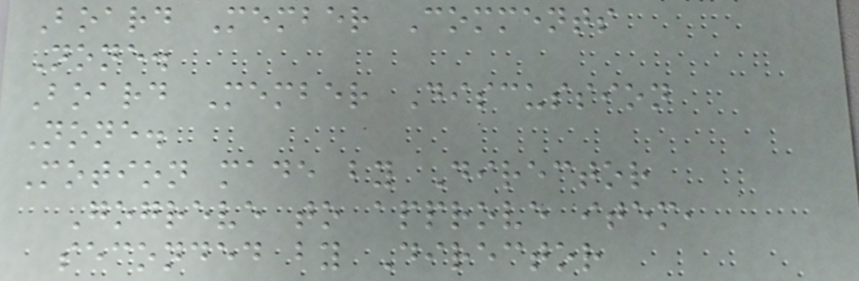Board Member Comments
None.
Board Member Discussion
None.
Motion made by Director
Gogreve to approve item,
seconded by Director
